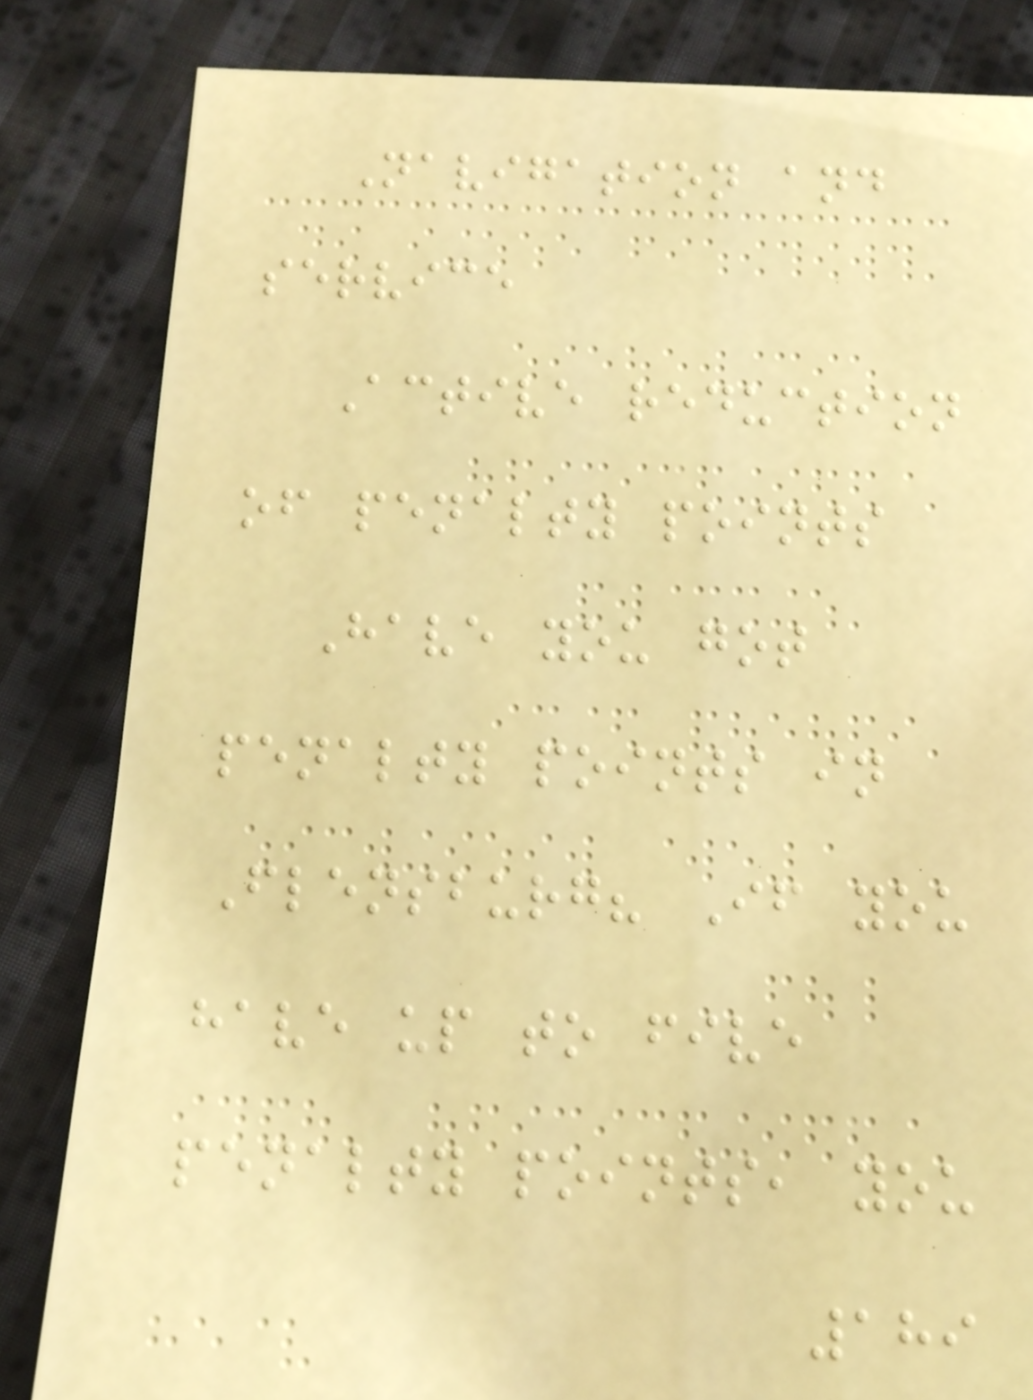Navigation and
service
Active reduction
of penalty points
Have you got
penalty points in
Flensburg? If you
have up to five
penalty points, you
189
